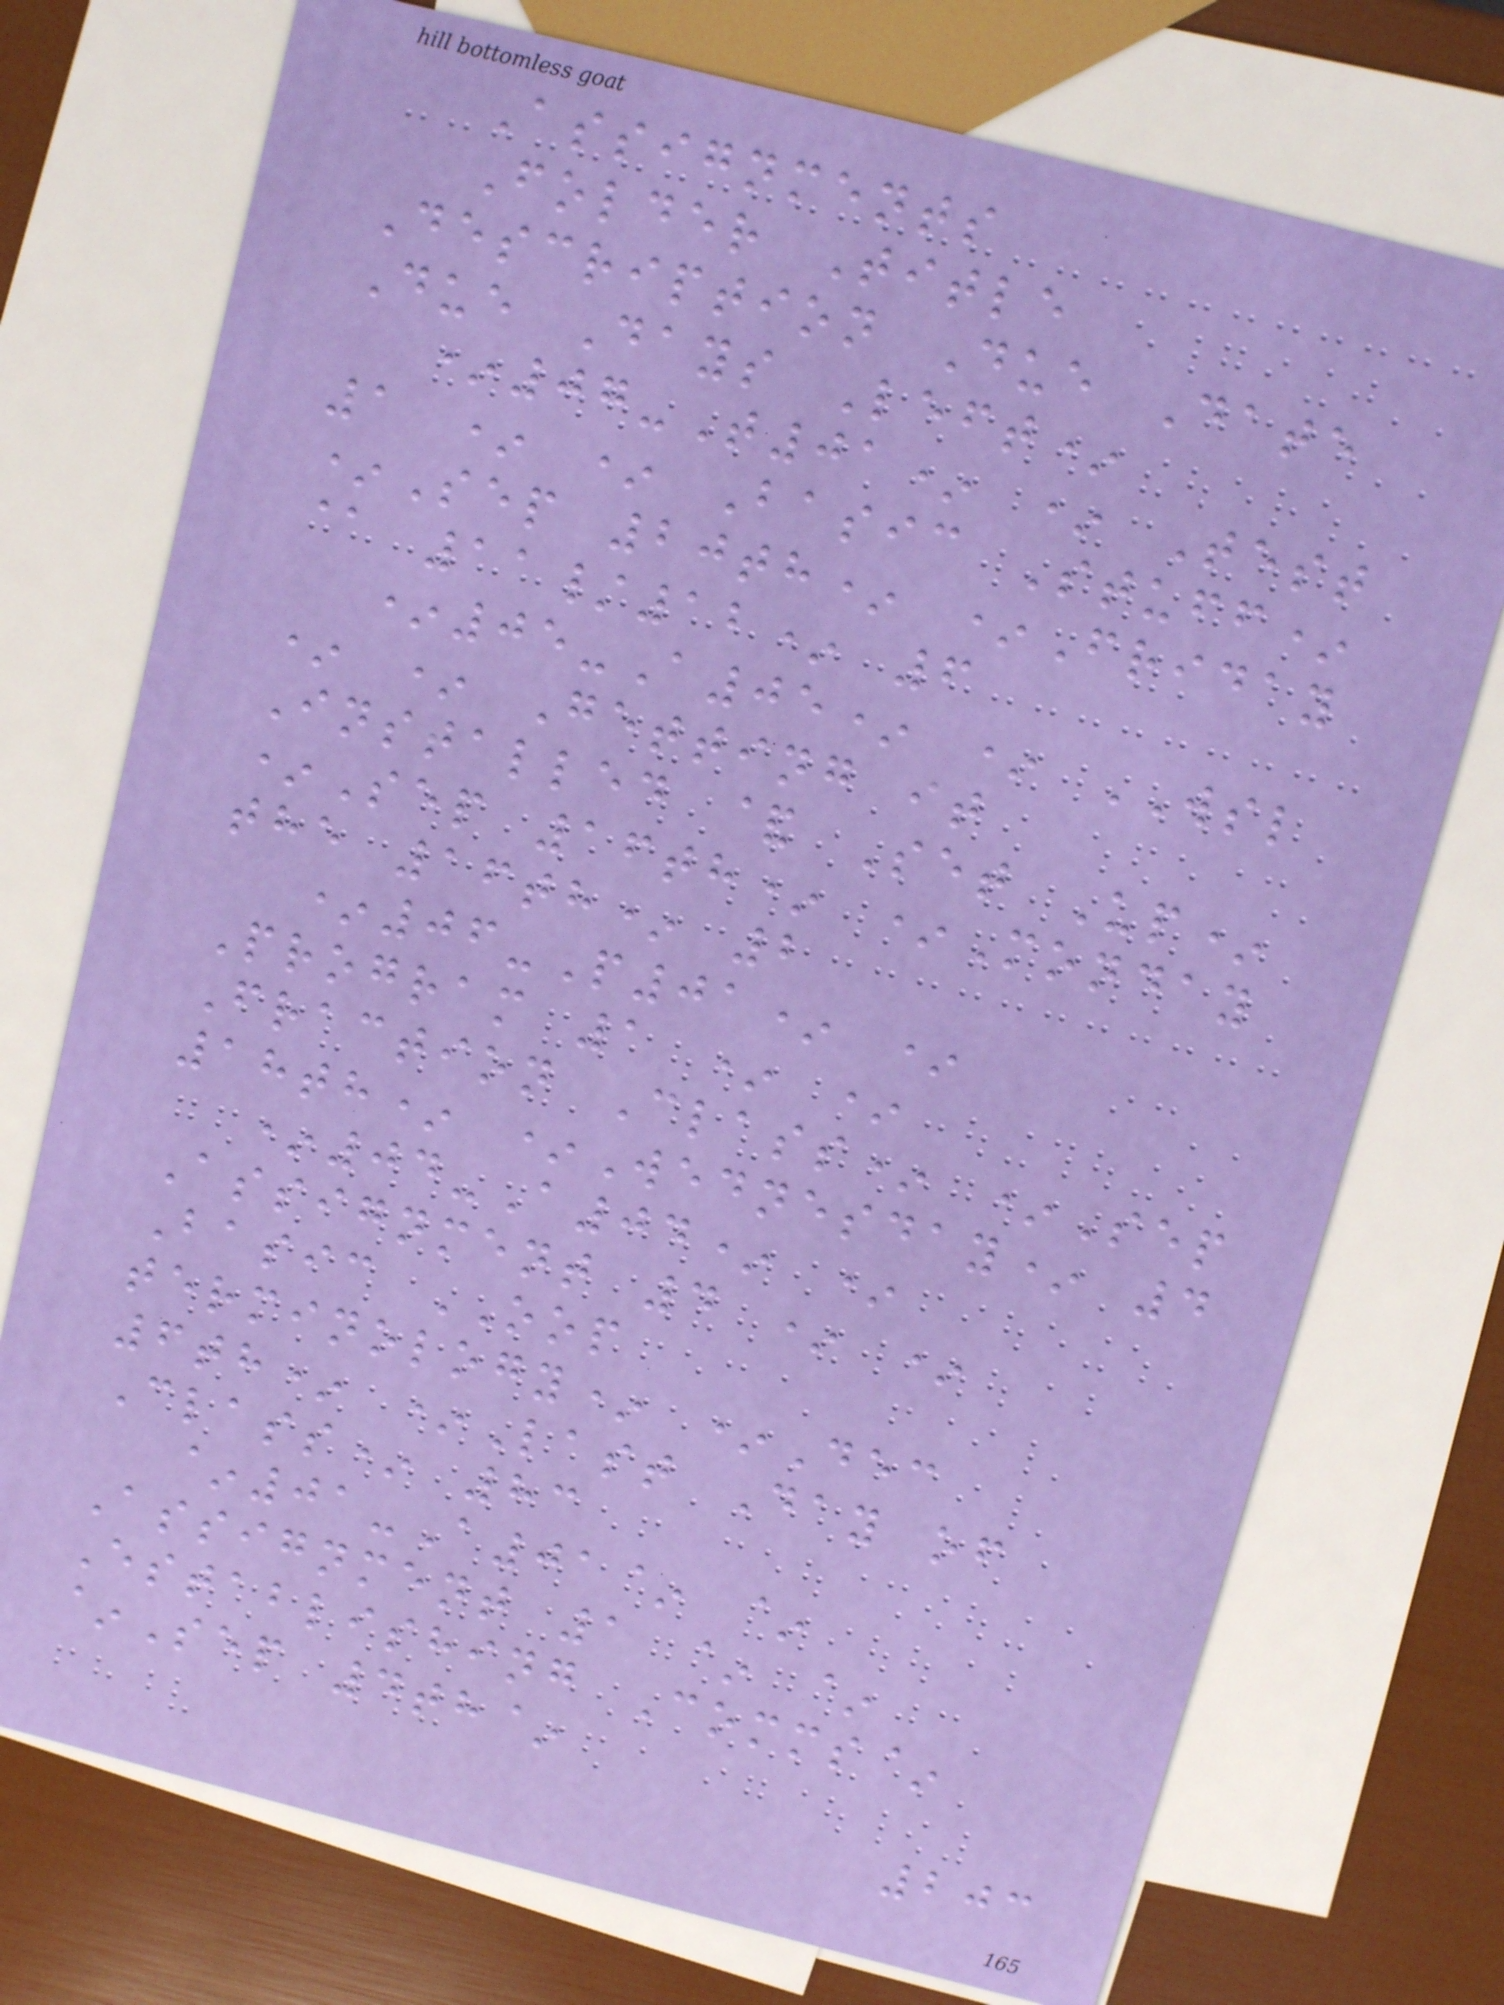Assignments
Folder Title
Description Due Date
Due Days Left*
*07-T01* * Test
1 * * Basic Stuff*
*Sep 20th* *Friday
@ 11/12* 6
*05-A05* * WSL
* * Getting it
Installed & Set Up*
*Sep 16th* *Monday
the 16th* 2
*06-P01* *
Program 1 * *
Fraction Class* *Sep
18th* *Wednesday* 4
*04-A04* *
Assignment 4 * *
Basic OOP
terminology* *Dec
6th* *Last Day of
Class* 83
~01-A01~ ~
Assignment 1 ~ ~
Establishing Comms~
~Sep 4th~
203
